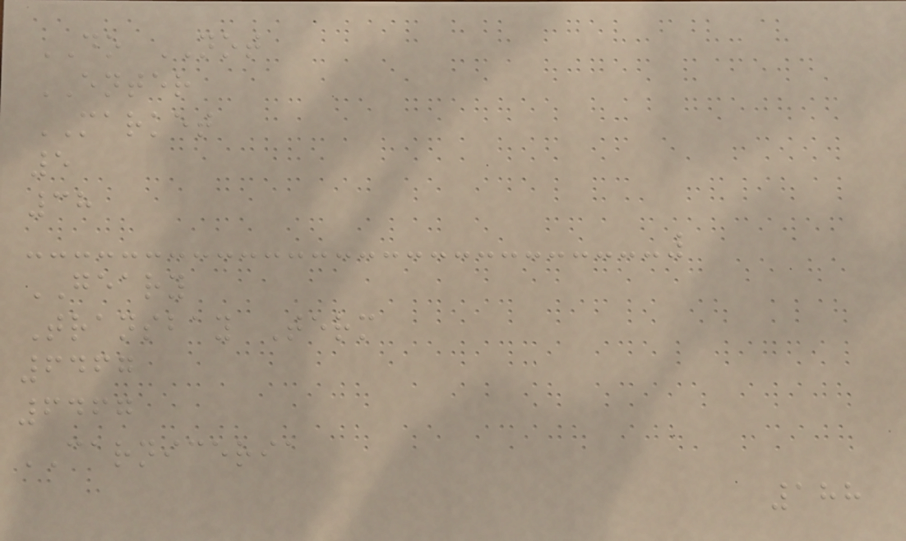DO NOT
ENTER
MARKET
5
38
GEARY
Transbay Term
6467
6467
CARNICERIA
188
